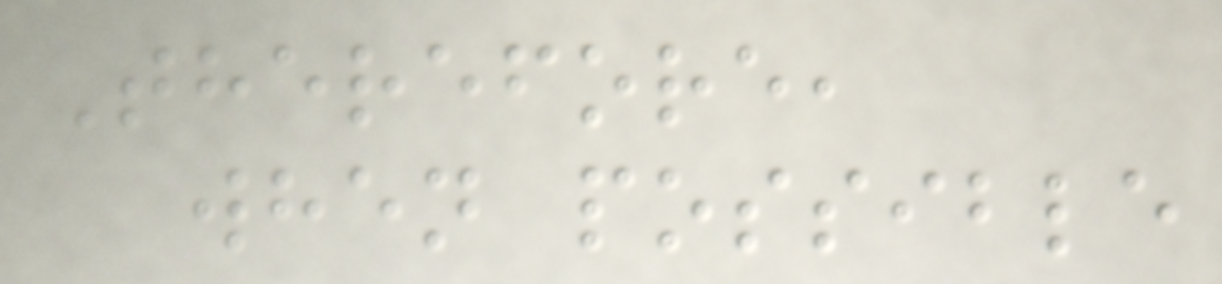Therefore,
when possible
